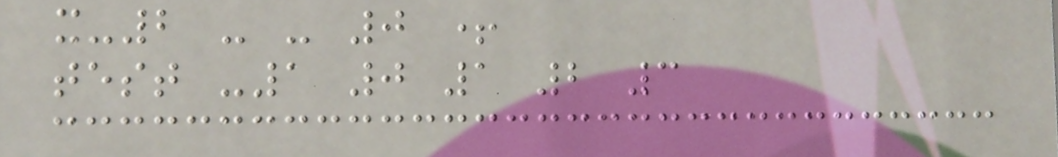x-2 - - 0 +
test -1 0 1 2 3
